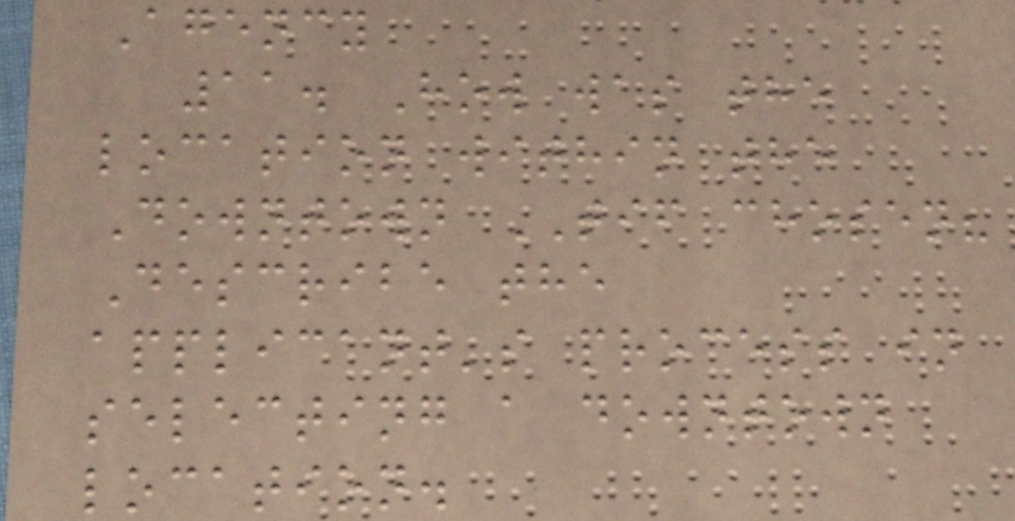Agency
11. How was the
location within the
Downtown TIF chosen?
Describe the
applicant's process in
selecting a downtown
location.
